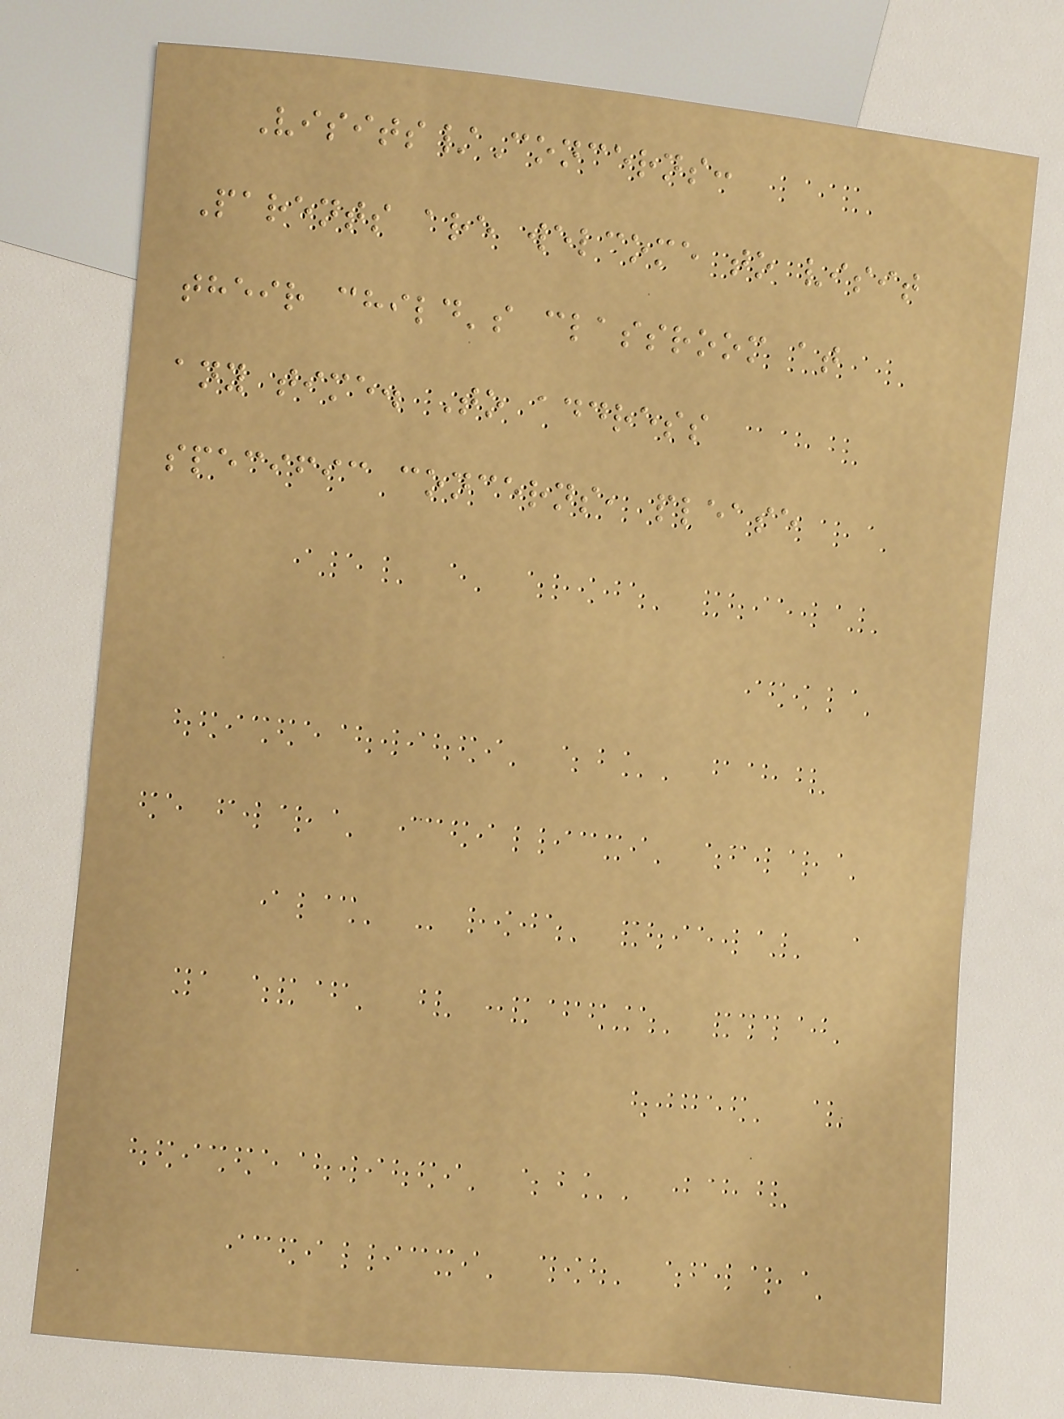Visits/Concerns:
Parents are welcome to visit
their child's classroom at
any time. To address
specific concerns, please
